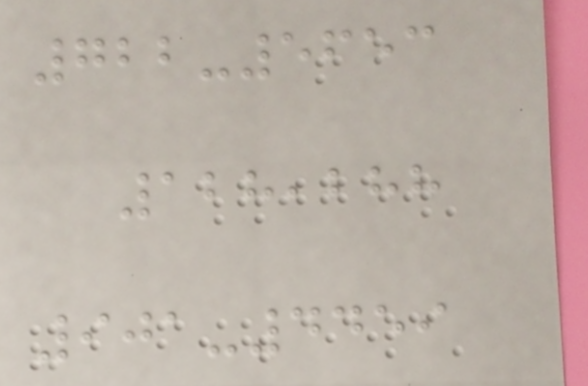722-5653
128,288
901-4459
